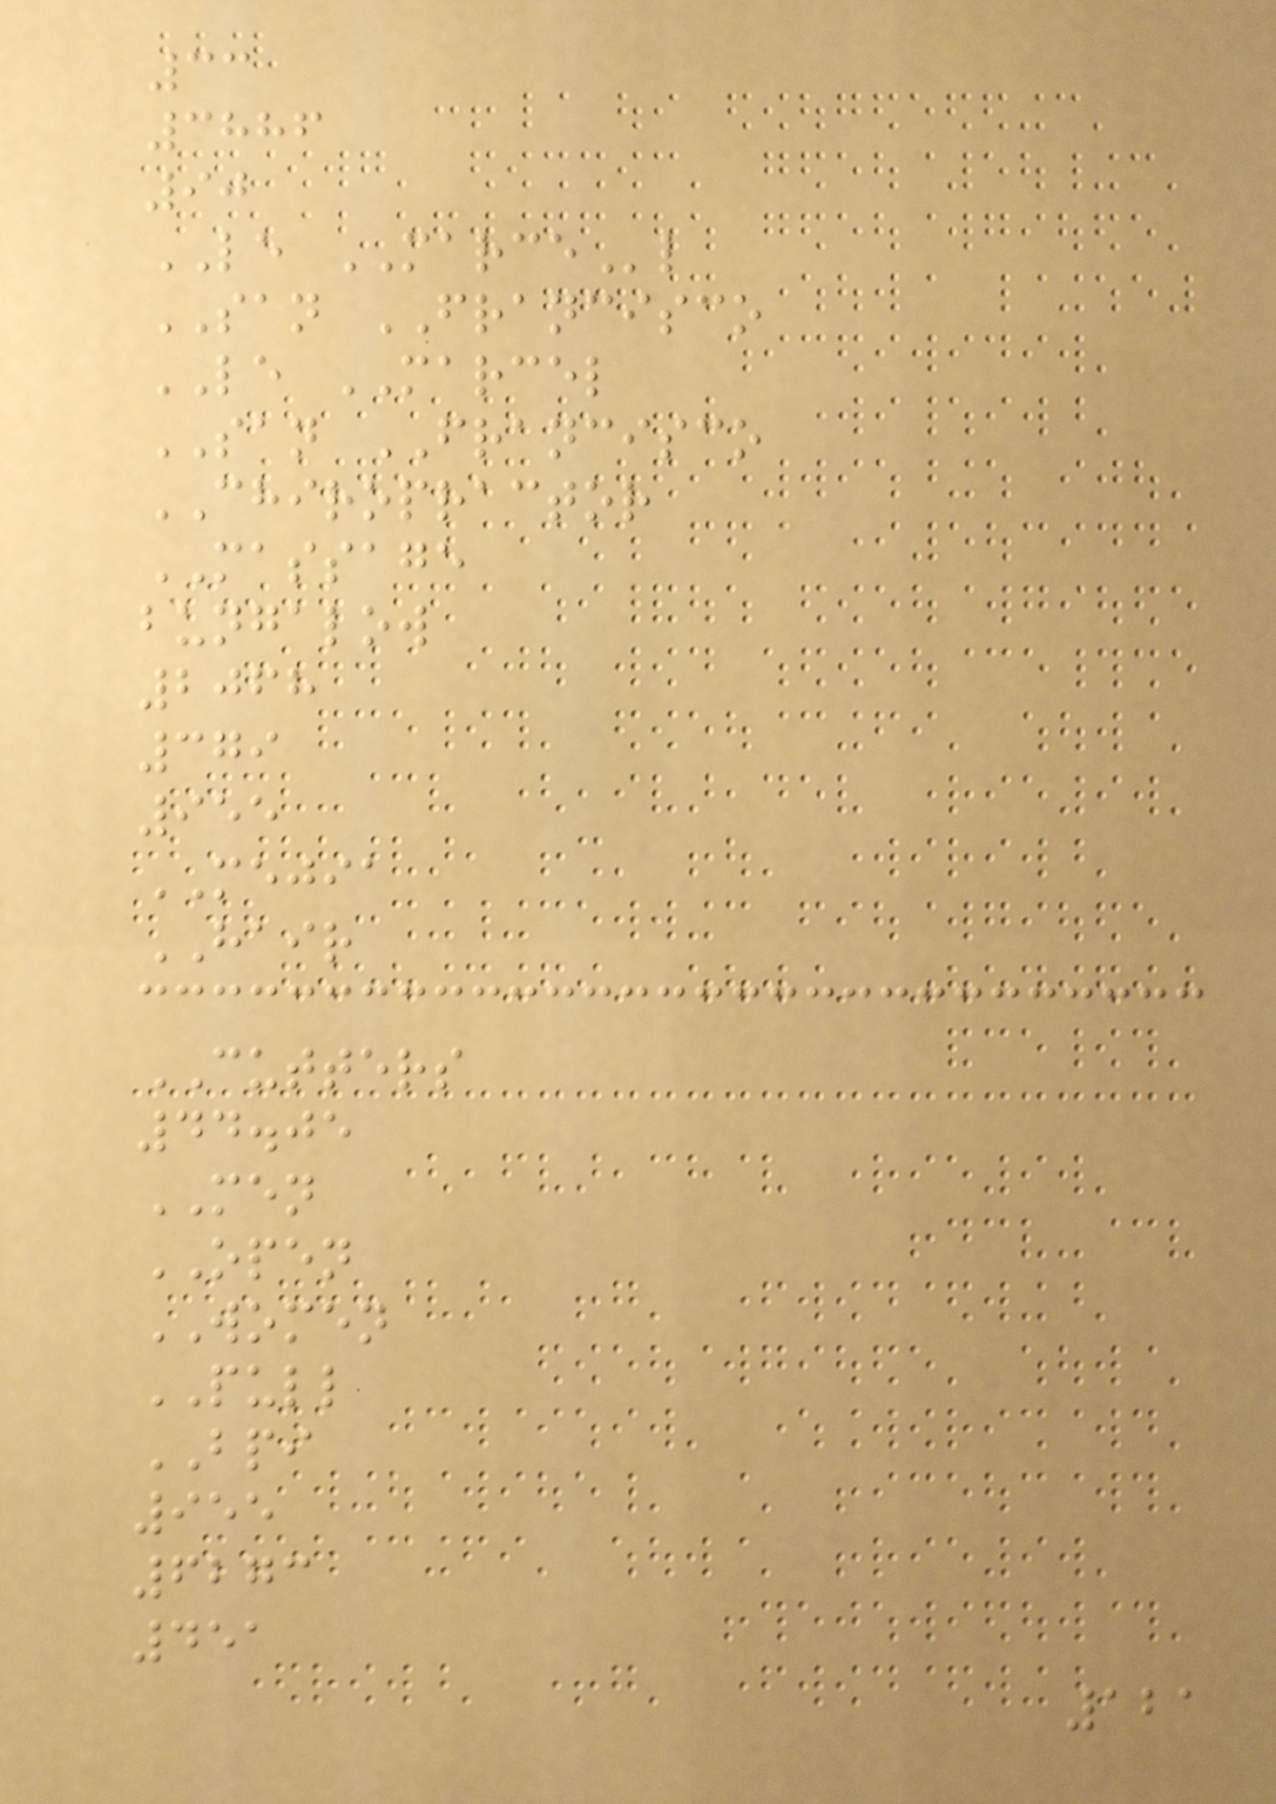33
3886
90
LE MARCEl
SAN FRANCISCO
LE MARCEL
SAN FRANCISCO
CHIROPRACTOR
MASSAGE
bungalow
2068
379
955
MEJIA
HAIR
CUTTERS
44.05
MEN
OPEN
WOMEN
PULL
BPI
955
6273
451
121
